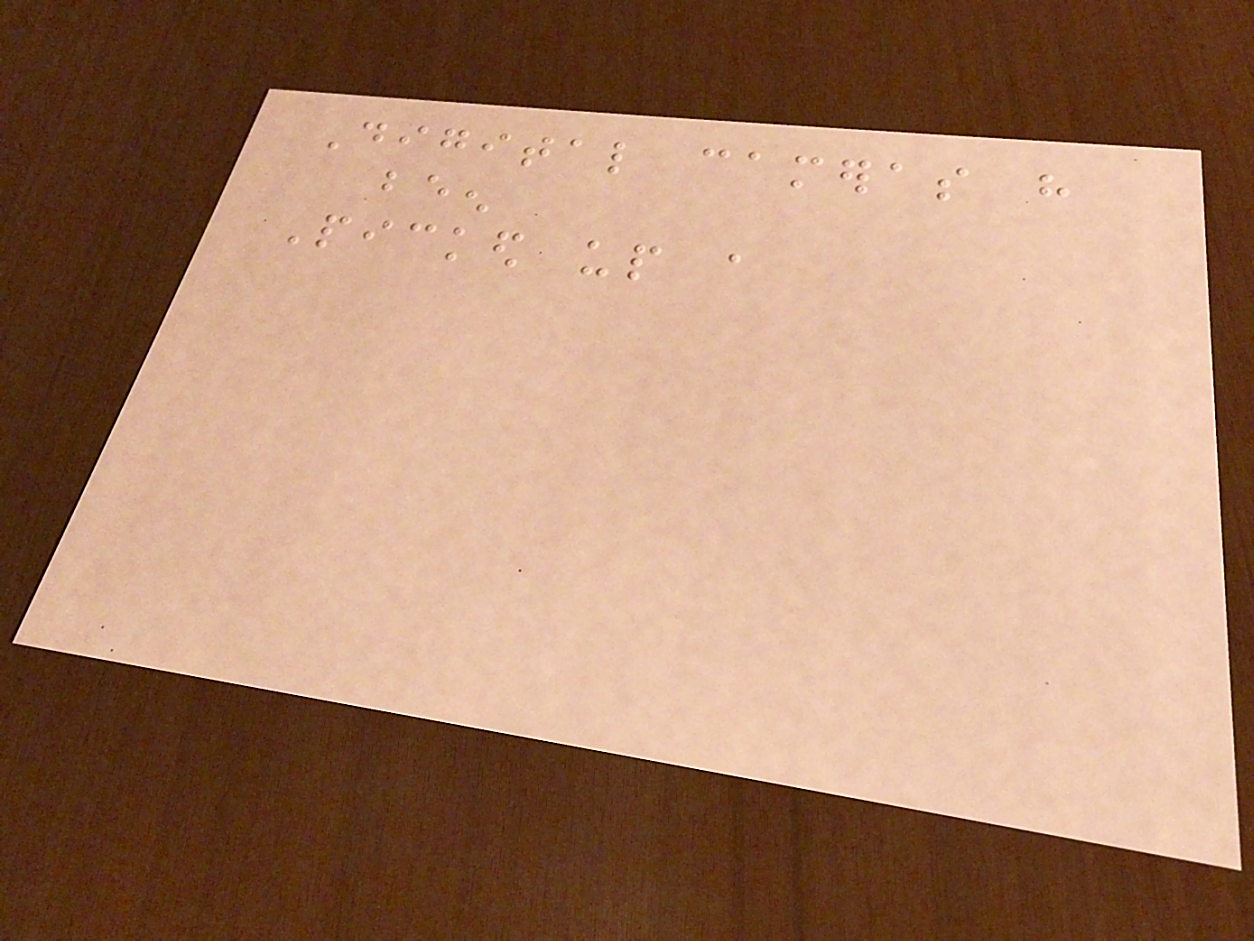Digital cameras have
been
Picked up a
